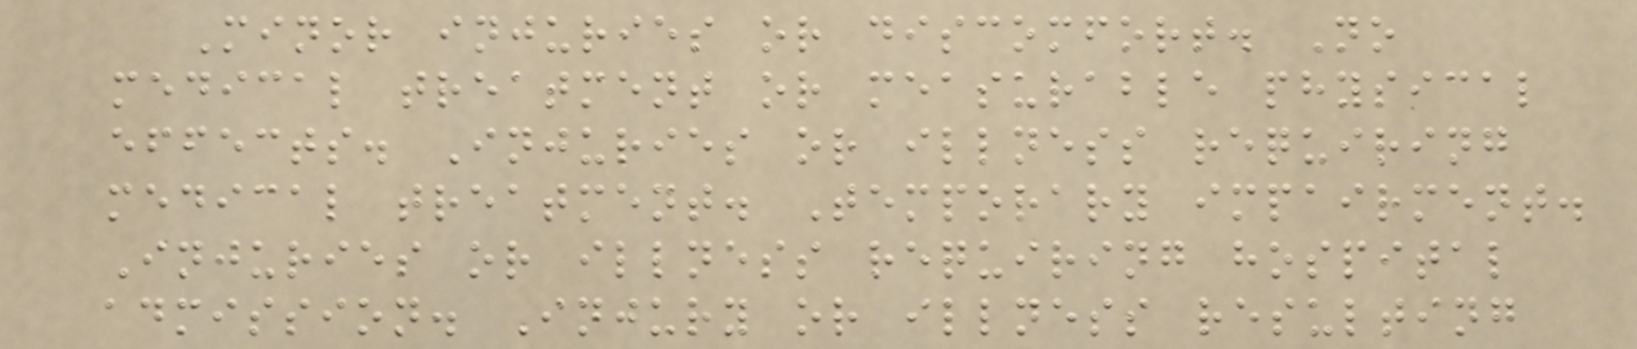Minor injuries or discomfort. No
medical treatment or measurable physical
effects. Injuries or illness requiring
medical treatment. Temporary impairment.
Injuries or illness requiring hospital
admission. Injury or illness resulting
